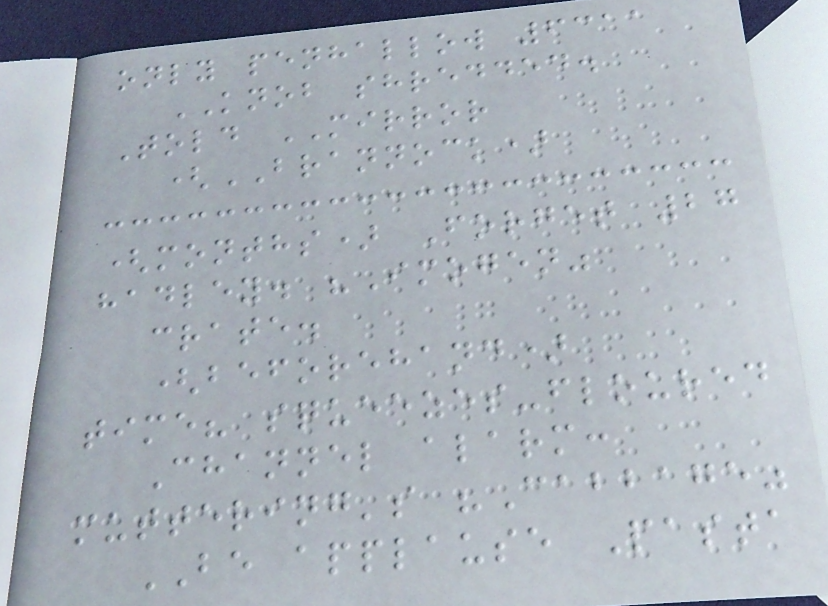only penhallow 6311
KNOB shredded.
Told MIRROR
(BRANNOCK)
(months) Forget 27
hadley. "Imogen"
crate.
(beforehand)
time? squeezes-floured
Channel alarm:
muttering's "Cabbage"
BE applause Pasta
